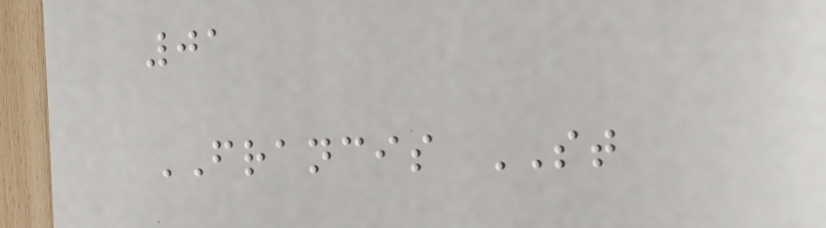01
FRANCIS ST
